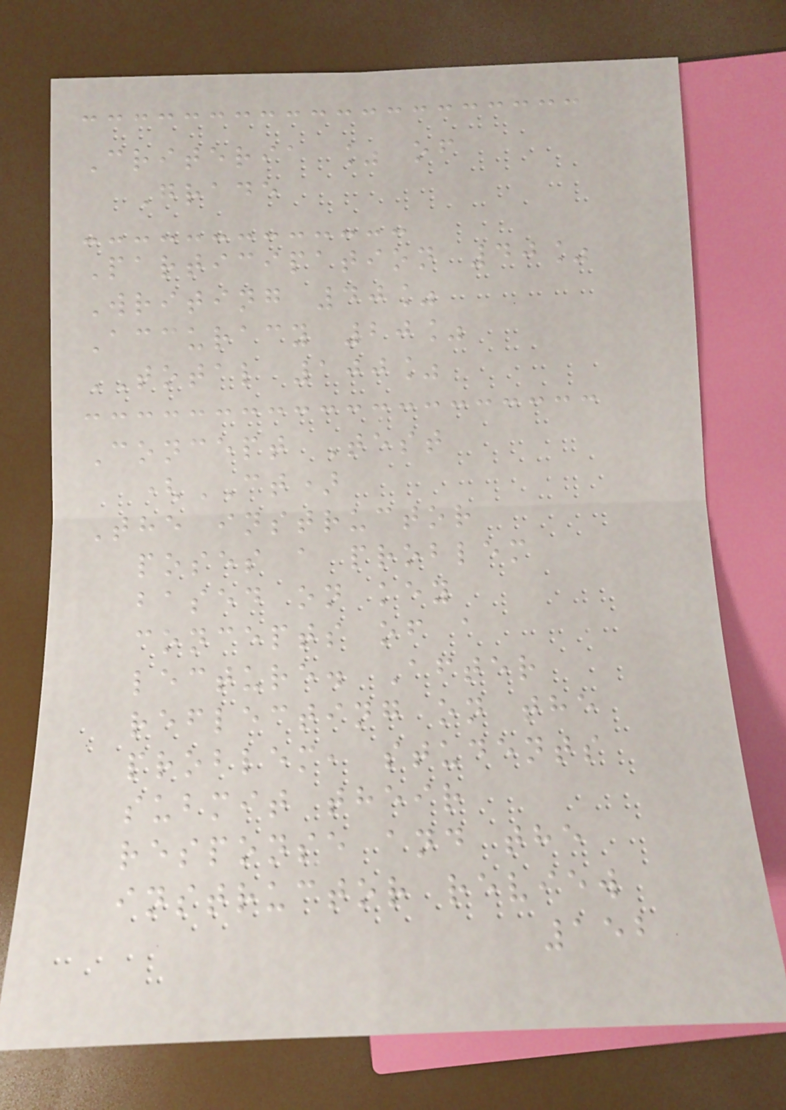Criteria % of
Grade
Participation 40%
Writing 40%
Accuracy 20%
TOTAL 100%
Concept Test
(CT)
The instructor
poses a problem
based on key
concepts of a
lecture. After
reflecting on the
problem, students
submit their
response and the
instructor review
152
